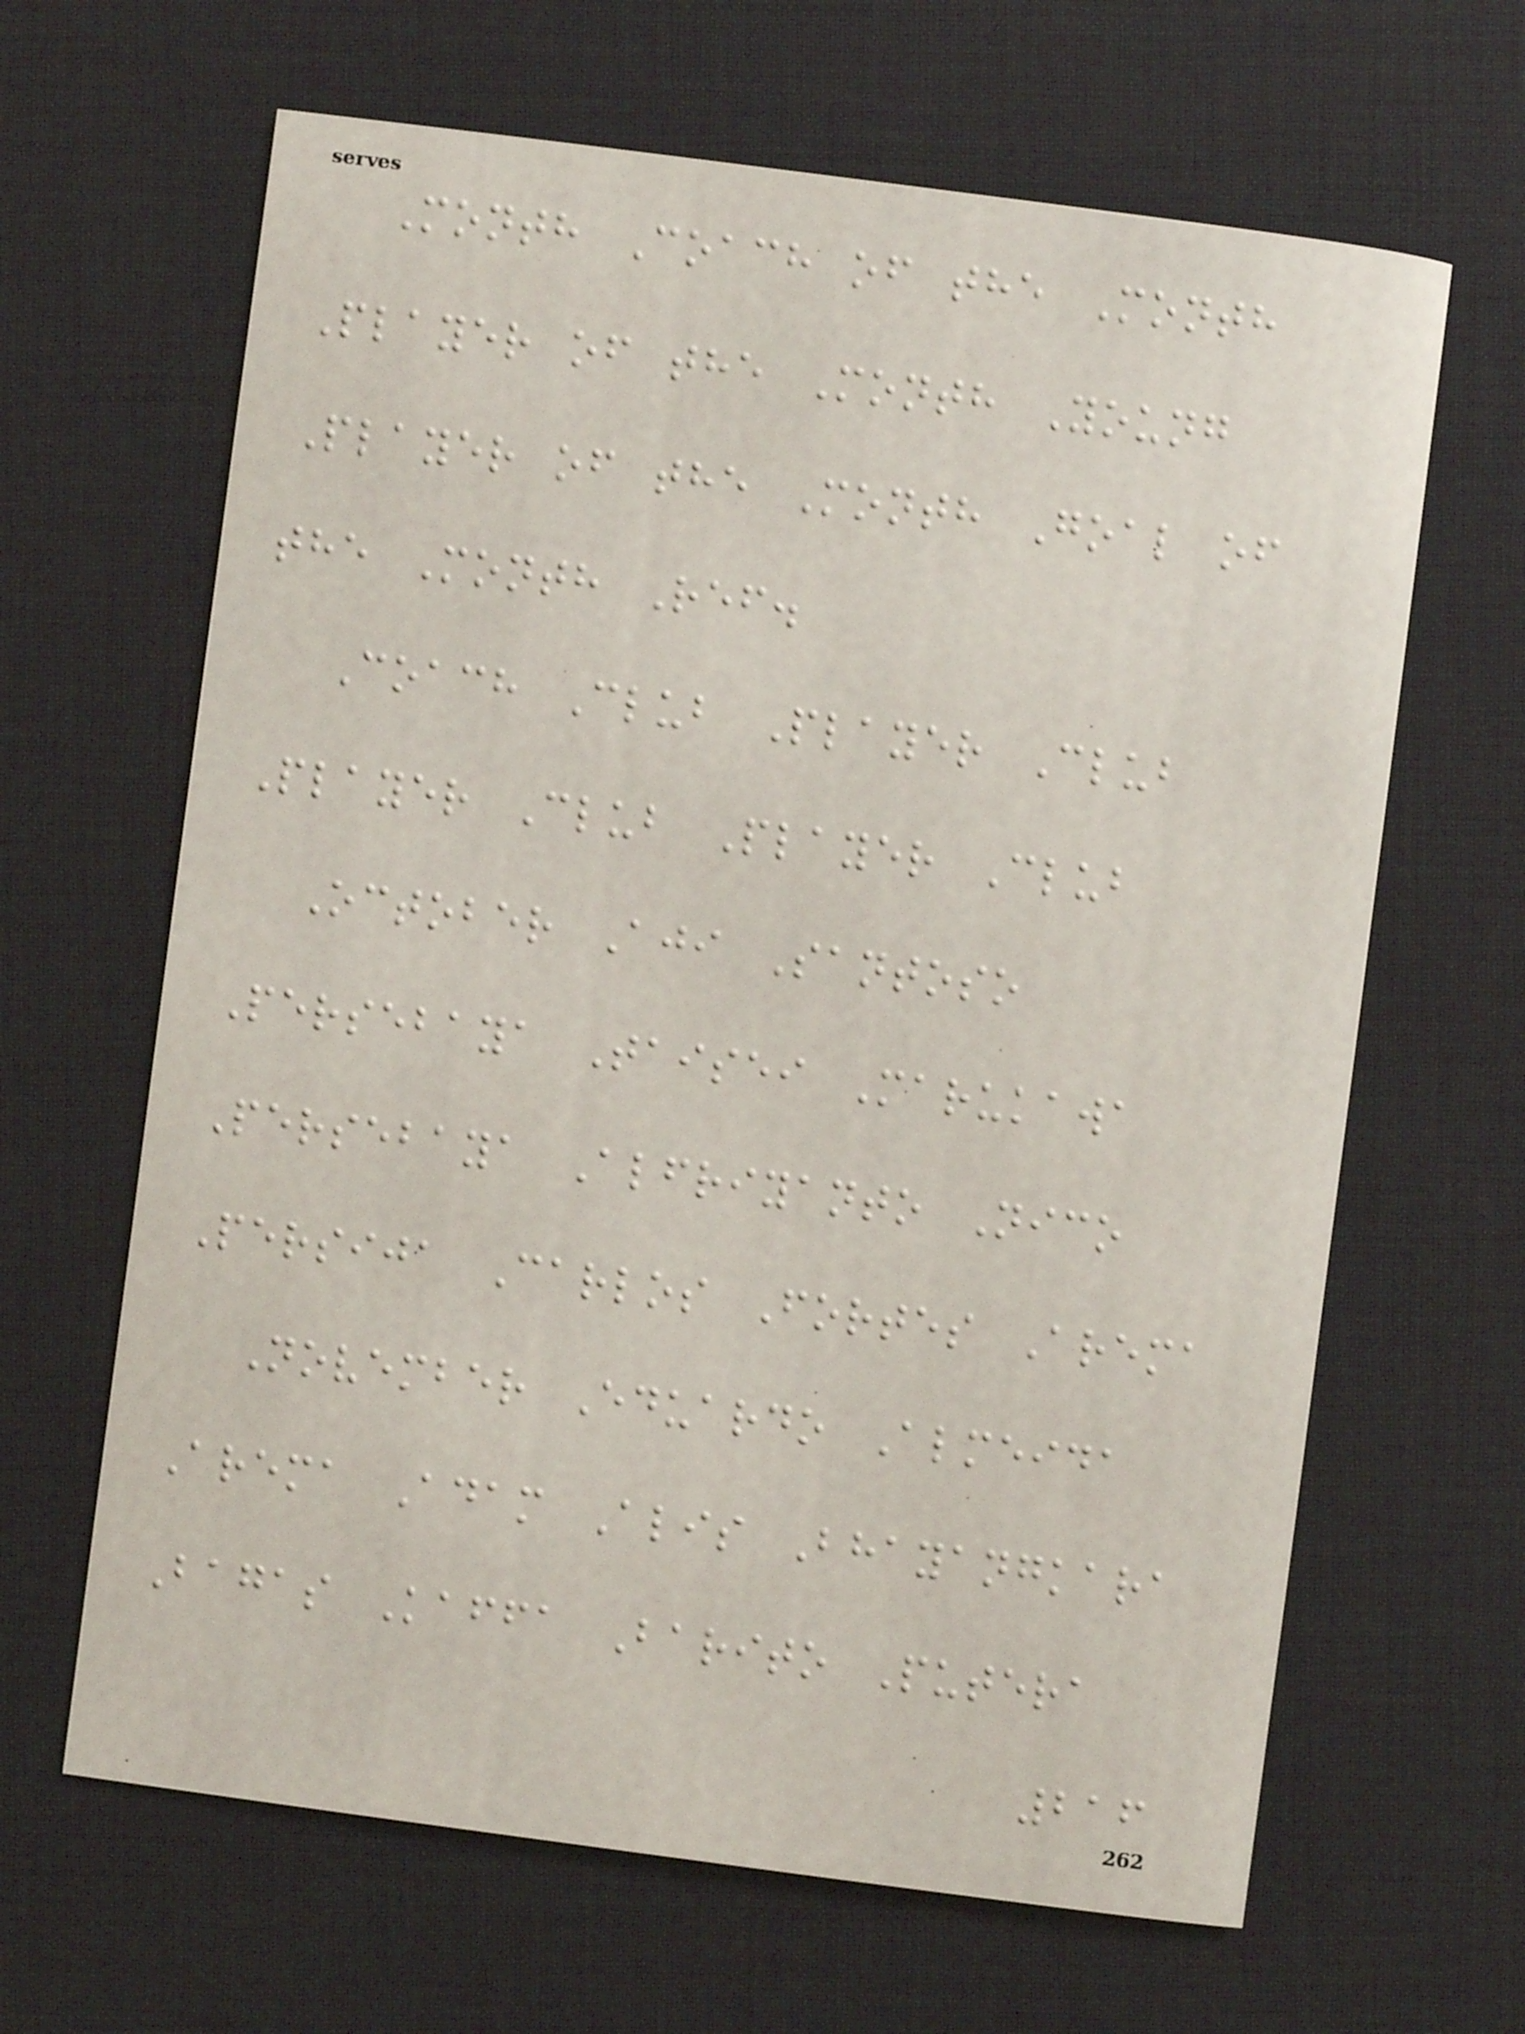Month Coach of the Month
Player of the Month Young
Player of the Month Goal of
the Month Ref.
Coach Club Player Club
Player Club Player Club
October Aji Santoso
Persebaya Taisei Marukawa
Persebaya Alfriyanto Nico
Persija Carlos Fortes Arema
November Eduardo Almeida
Arema Adam Alis Bhayangkara
Bagas Kaffa Barito Putera
216
